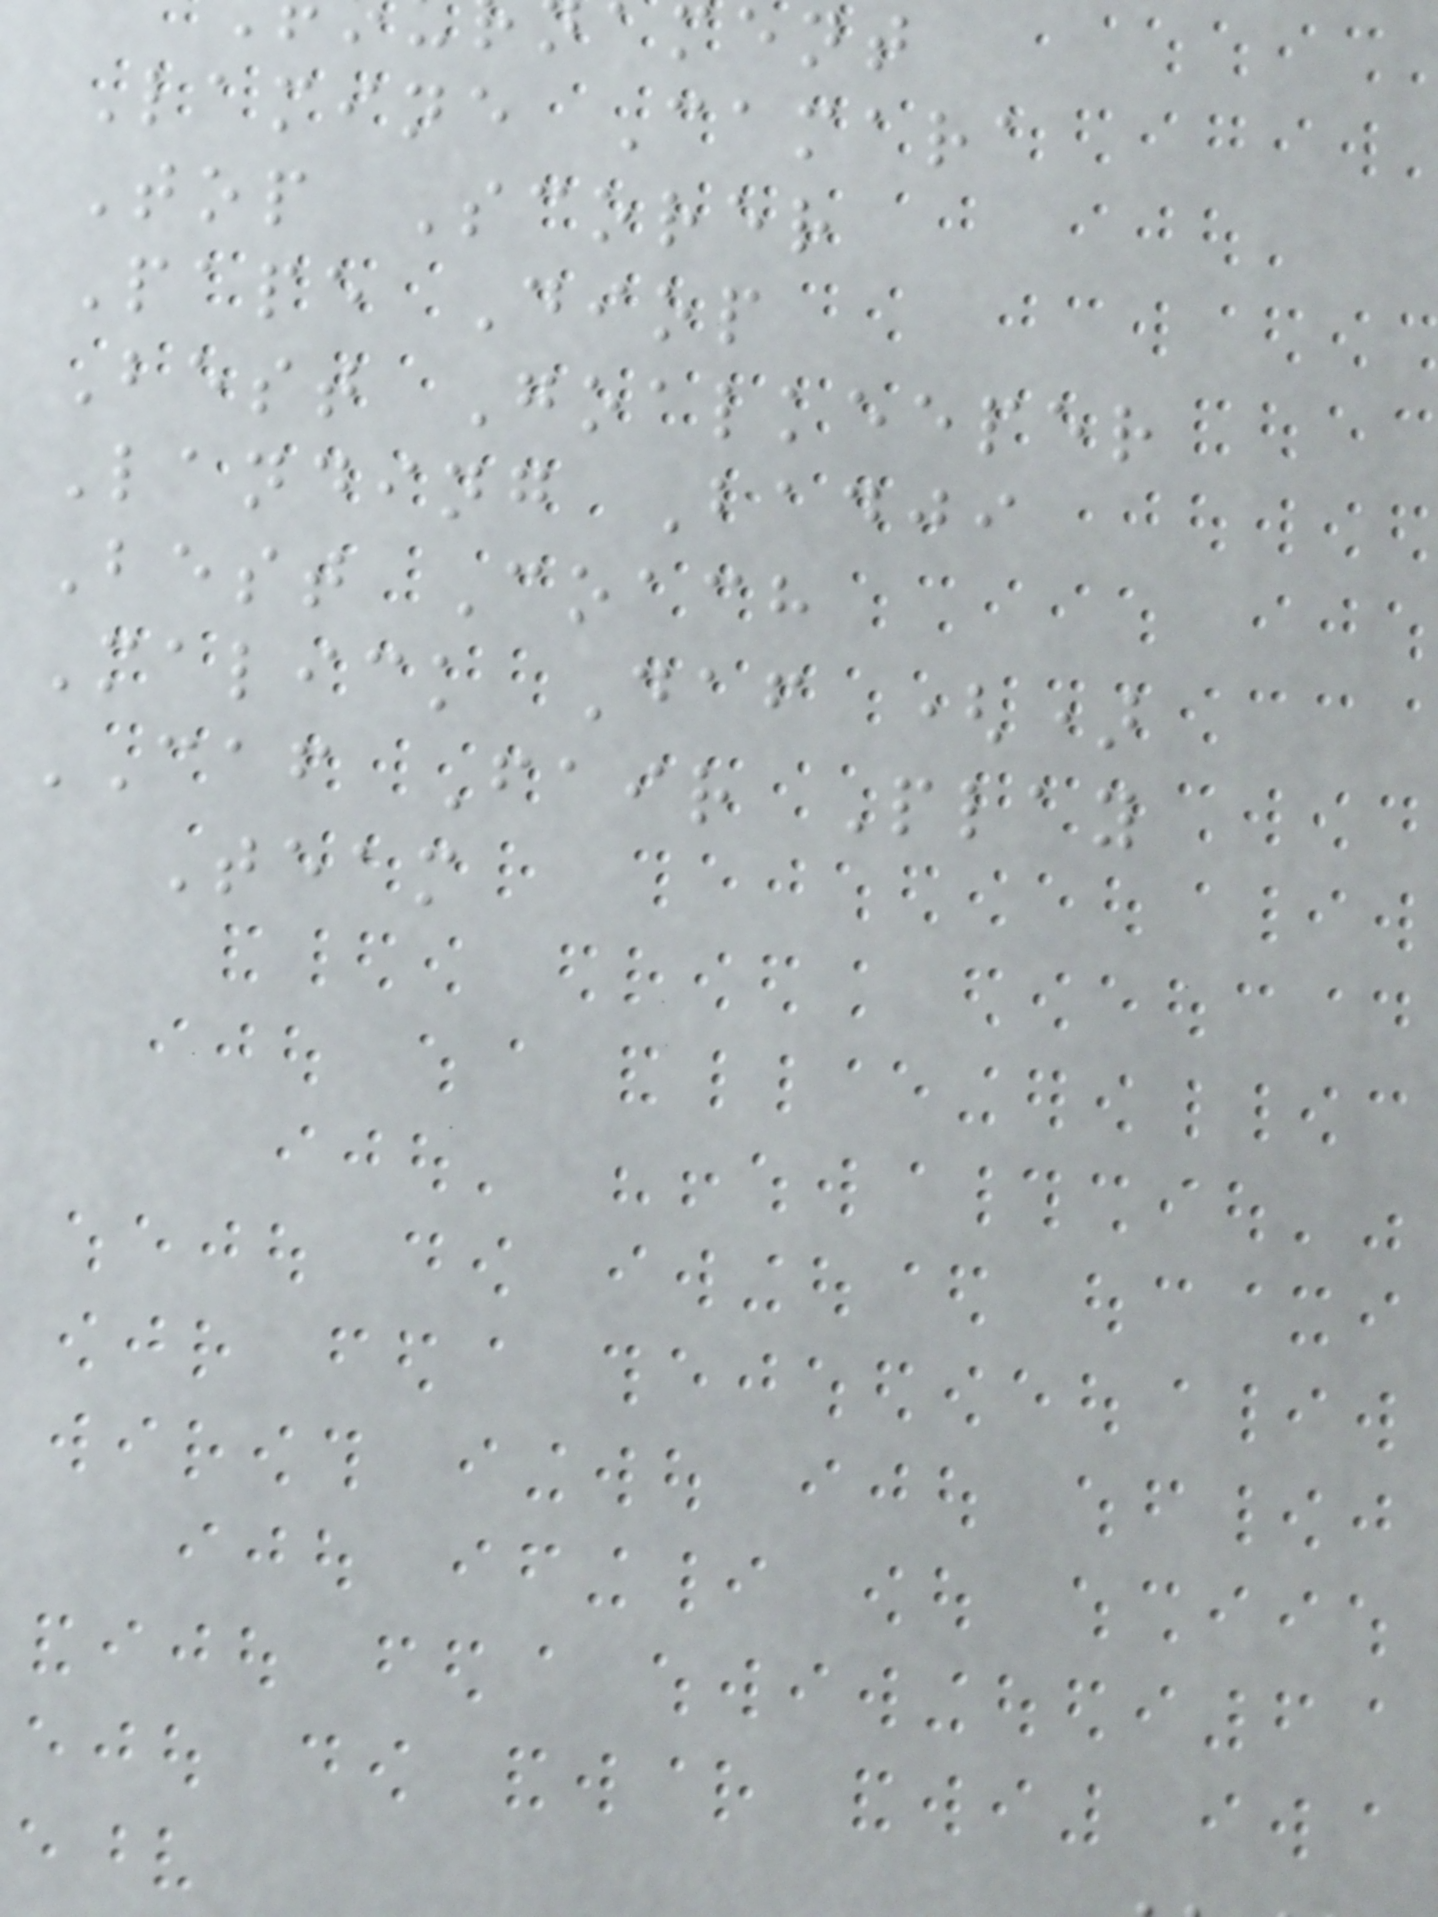ment
Lamine Camara
Top Scorer
Pape Diop
Best Goalkeeper
Landing Badji
Best Coach
Malick Daf ()
CAF Fair Play
Team
